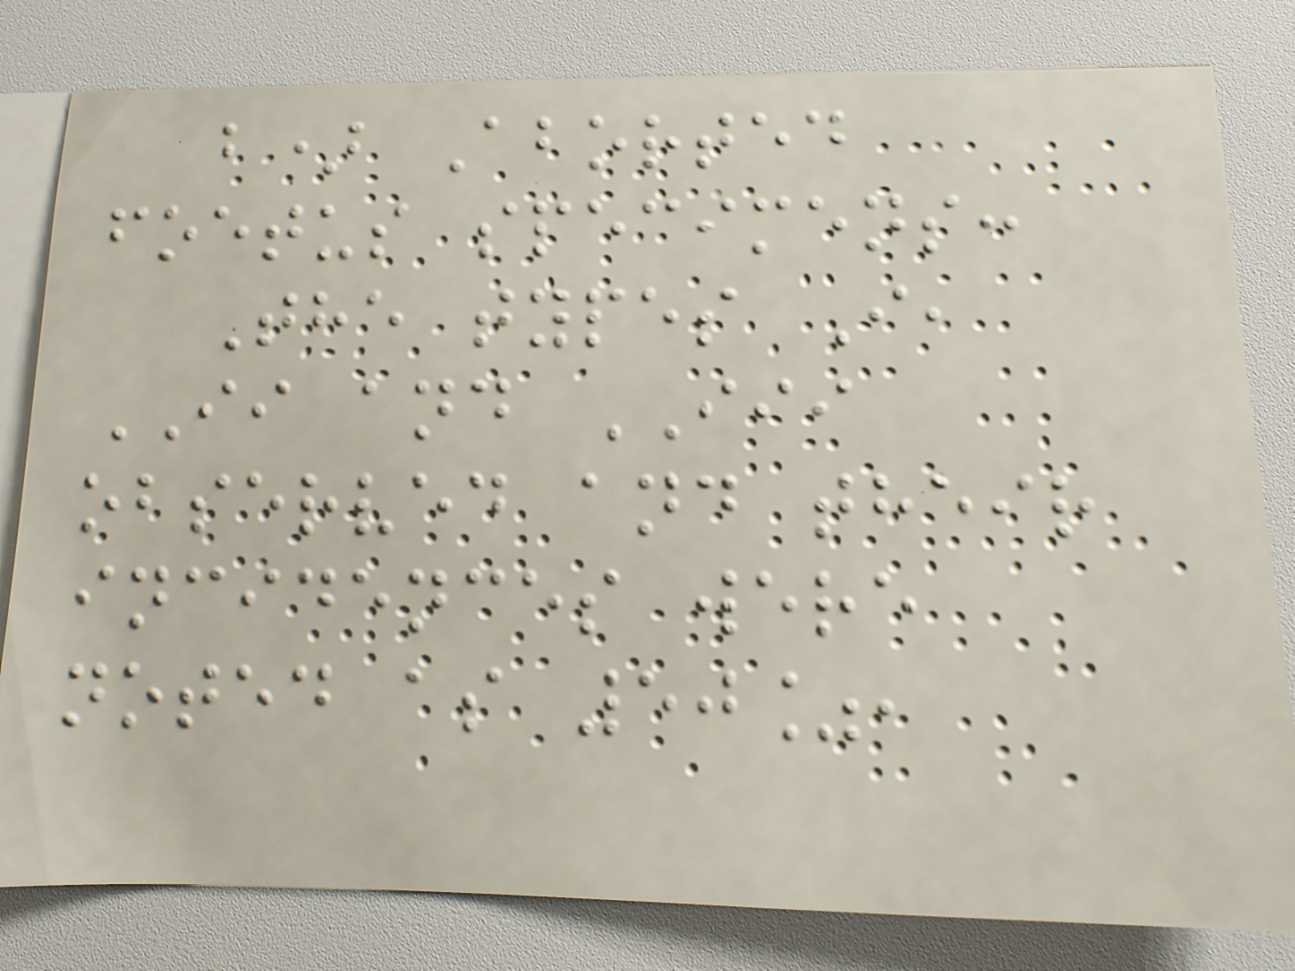b) Aborted
foetus specimens:
The types I,
II and III
observed and their
incidences were
noted as 50%,
